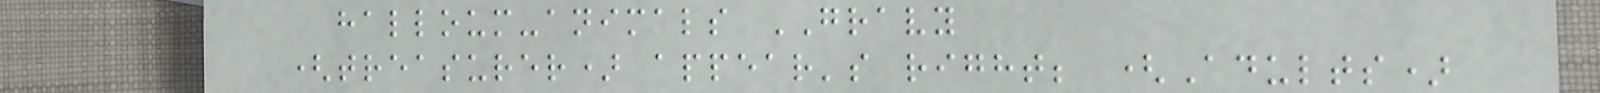halloum-animals GRAVY
(treasurer) appear's right; (Adults)
